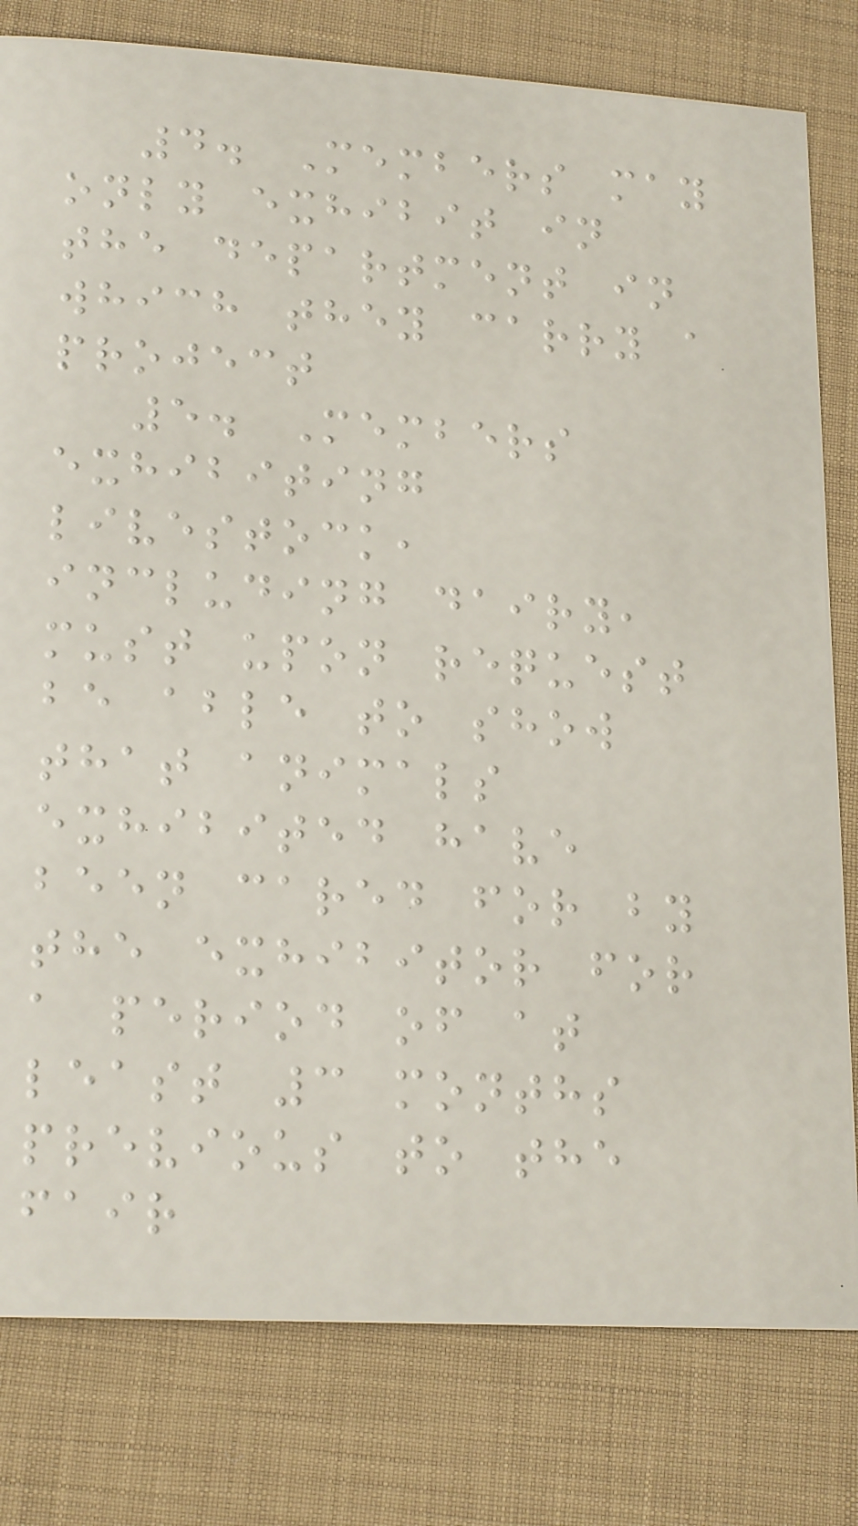4. Members may
only exhibit in
the department in
which they carry a
project
5. Members
exhibiting
livestock,
including dairy,
must upon request
be able to show
that animals
exhibited have
been cared for by
the exhibitor for
a period of at
least 3 months
previous to the
fair
